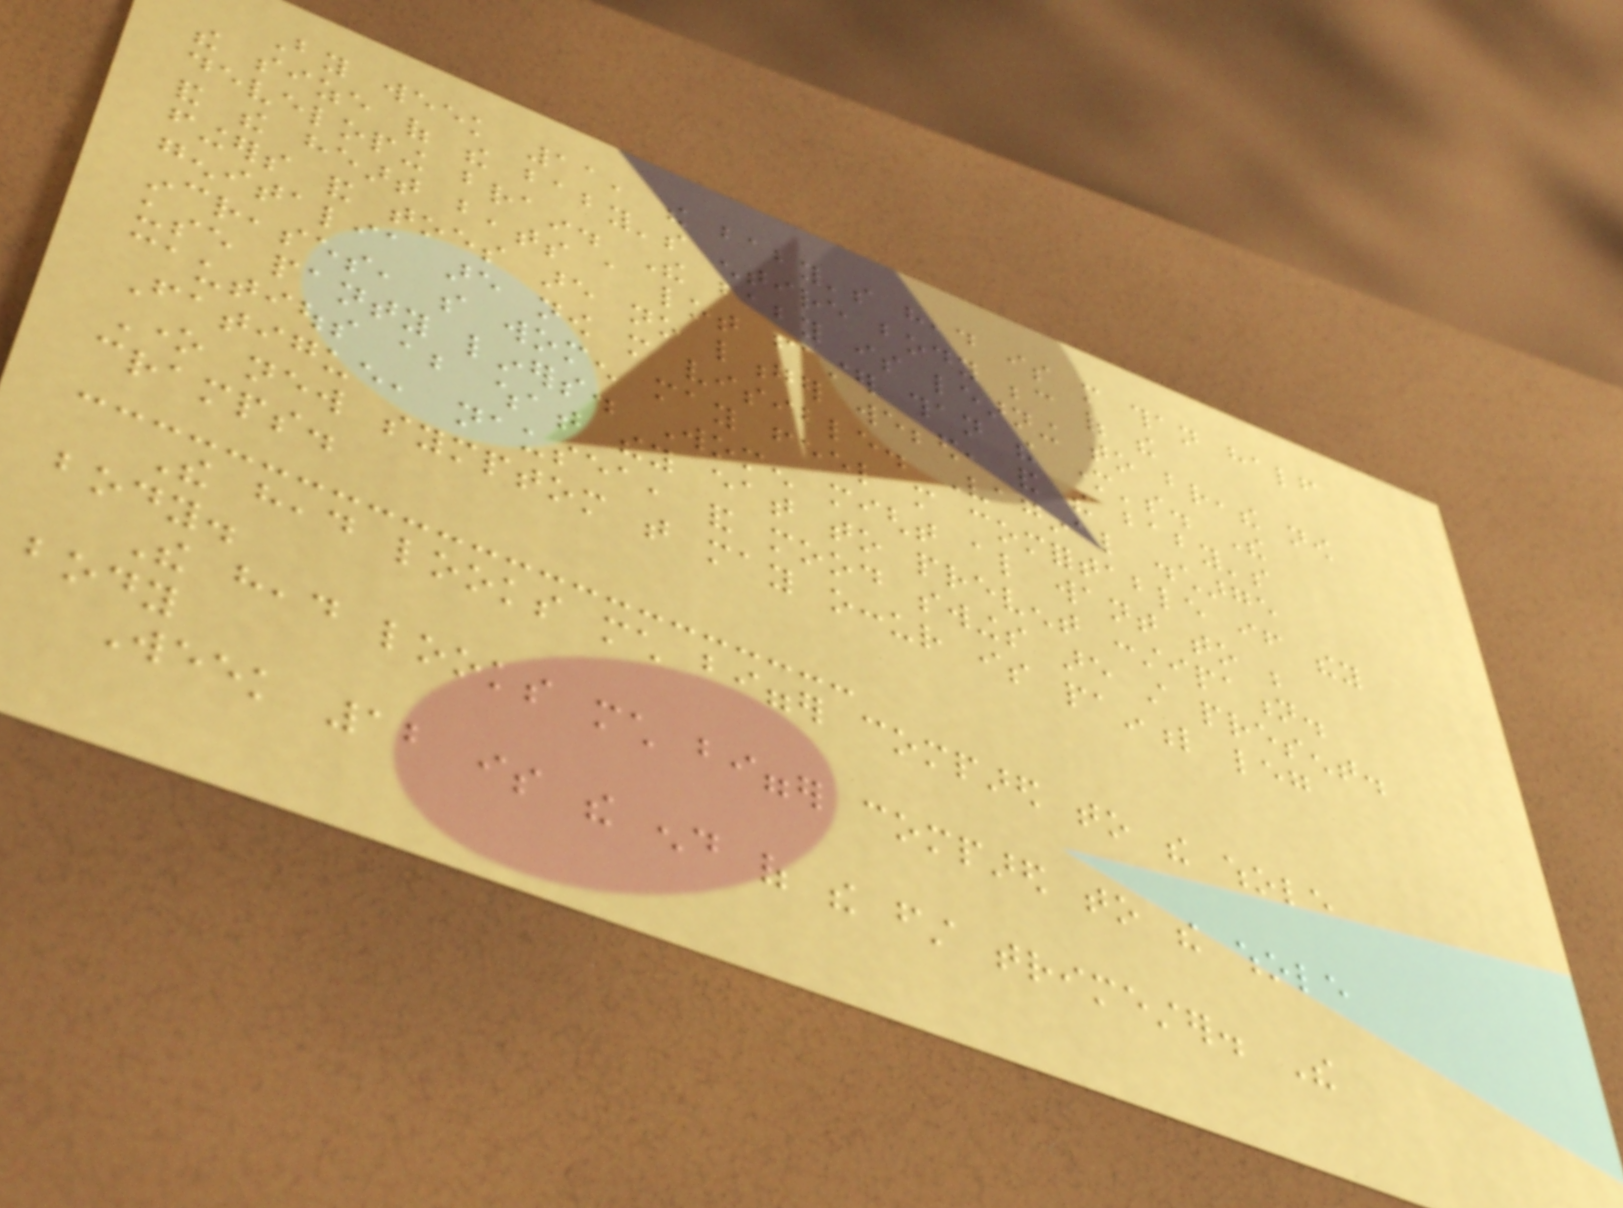By week 11, the baby's head is more than half
the size of the baby's entire body because of the
developing brain. The baby is learning to breathe now
and the heart beats a lot faster than the mother's. The
fingers and toes are no longer webbed, and the baby's
genitalia are now more visible. Vaginal discharge
increases, so women may feel more comfortable if they
use panty liners. Women might also want to be
cautious about what they eat to prevent constipation.
Fatigue, nausea, and mood swings are still present.
One new symptom that may occur is painful leg
cramps.
The head looks much bigger compared to the whole
body.
The head looks much bigger compared to the whole
body
Week 12 is the end of the first trimester. The
